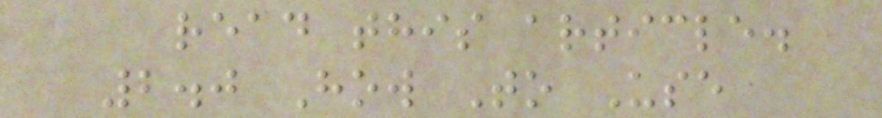read this article.
2.0 How To Use
